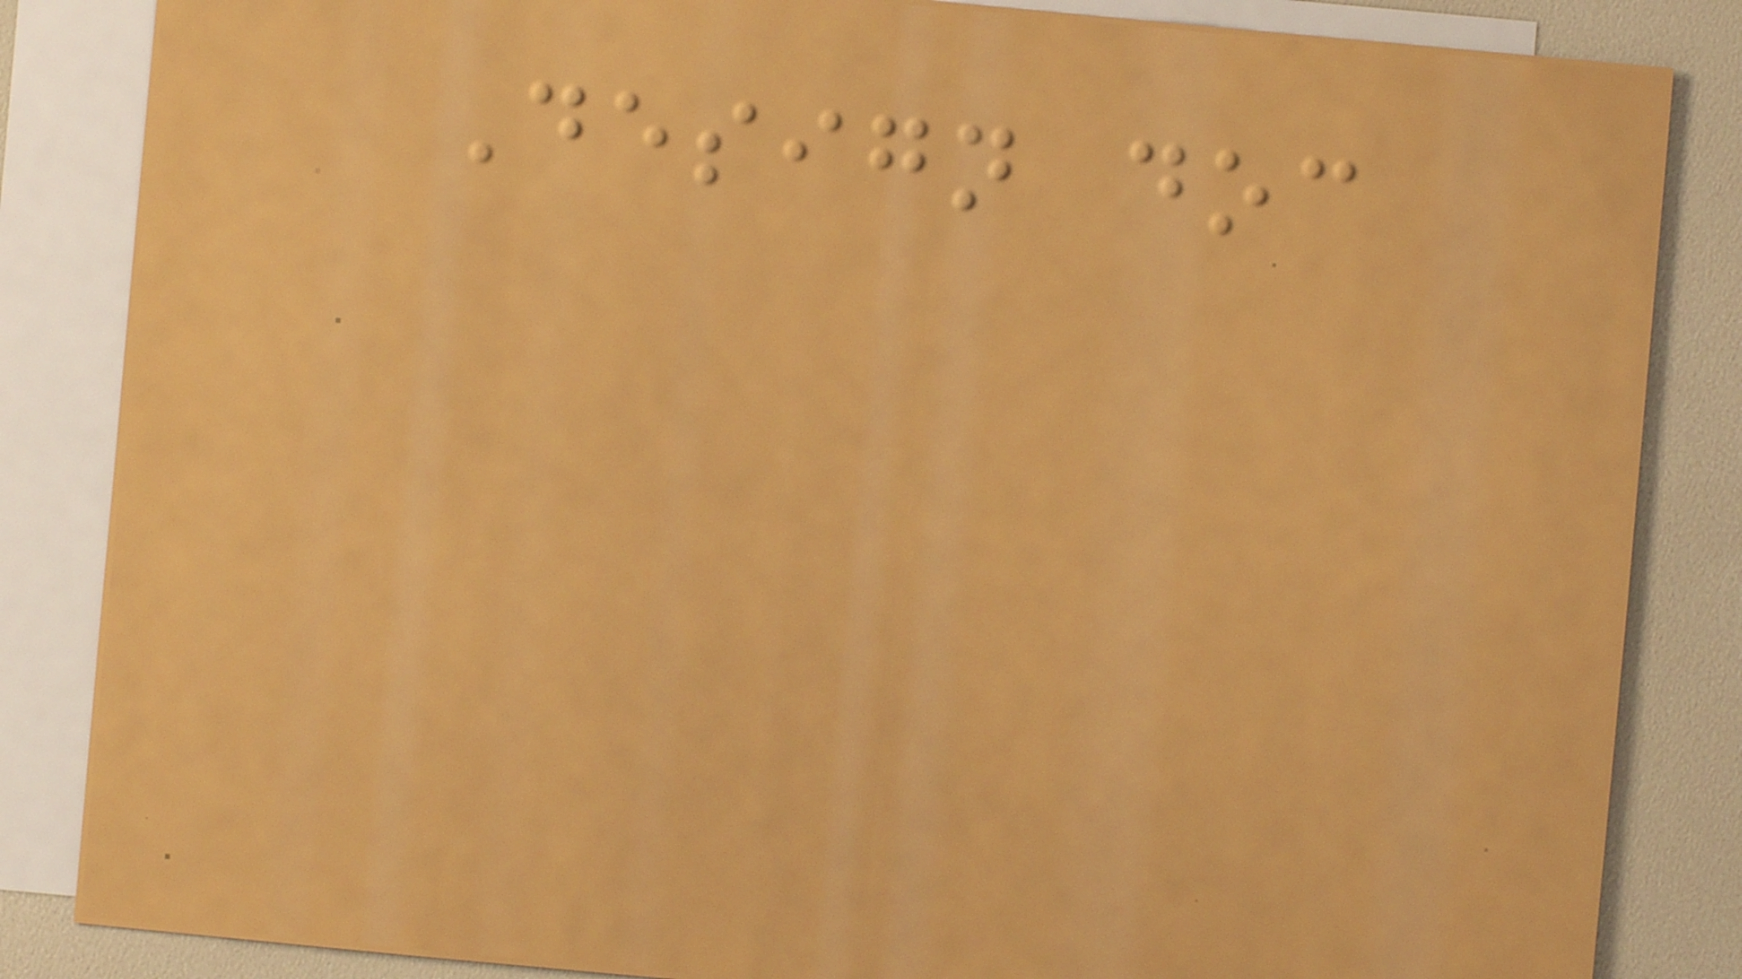Design doc
